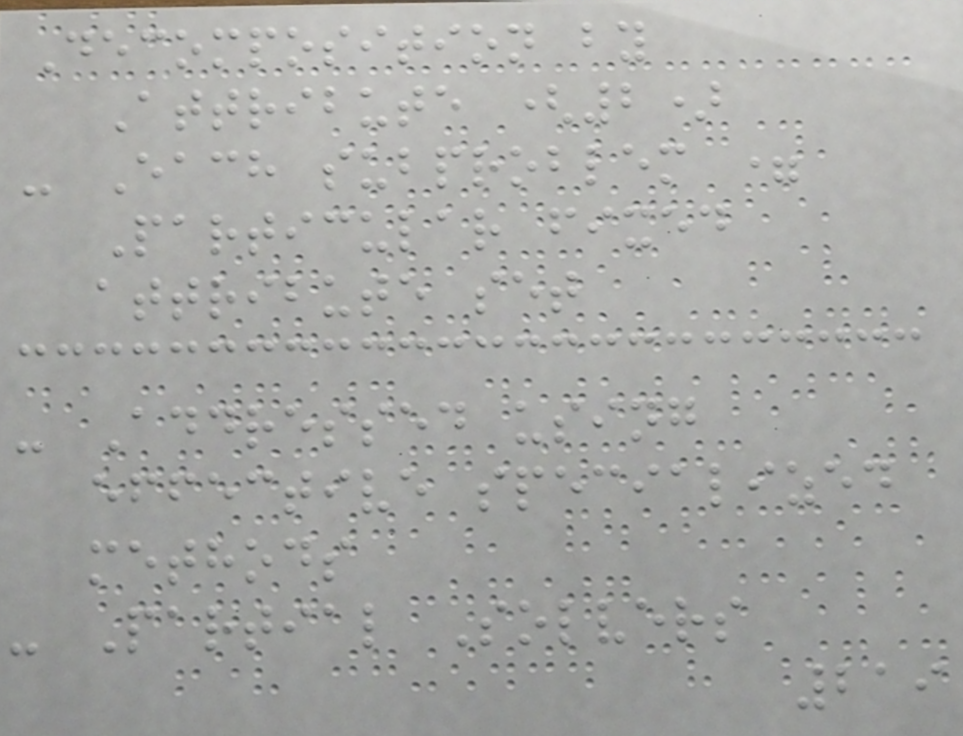Decomposition by
Attribute (2)
- Each subproblem =
Particular fixed
attribute set
- Addressed using
effective specialized
methods
- Partial Solvers
219
